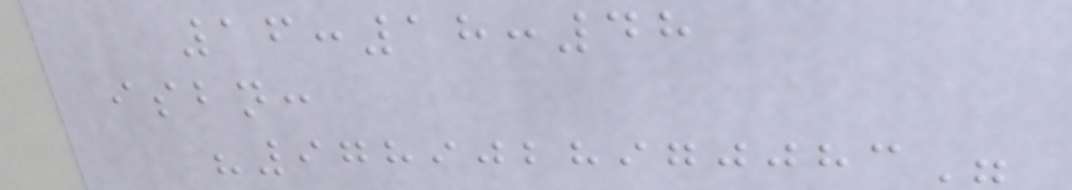16:18:48
isbn:
"9789028970083"
